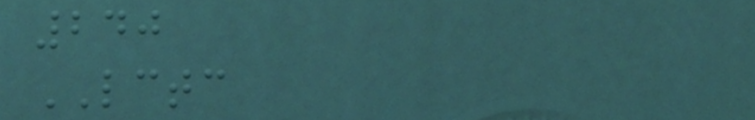240
LCTC
